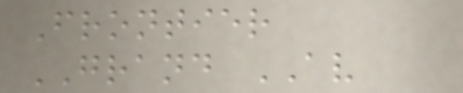Frontier
GRAND AV
